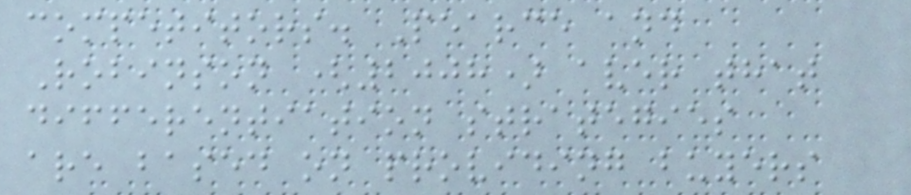competitors. Pearce and
Robinson (2008) aver that
differentiation strategies
are based on providing buyers
